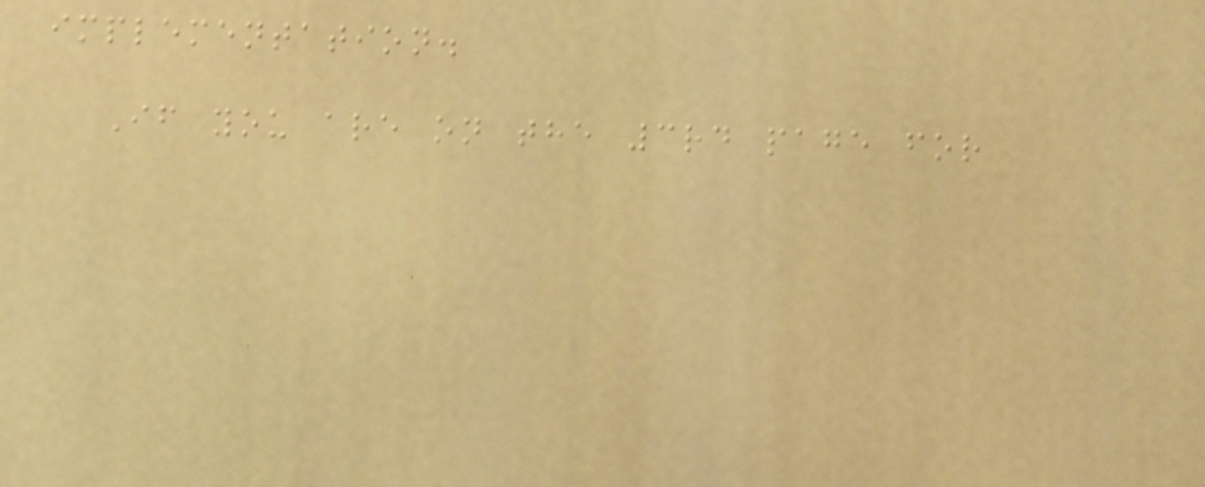implementation.
If you are on the 3rd page for
